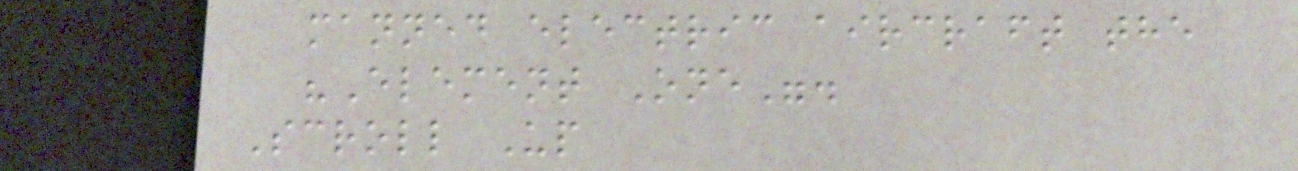manned electric aircraft the
"Element One".
Scroll Up
